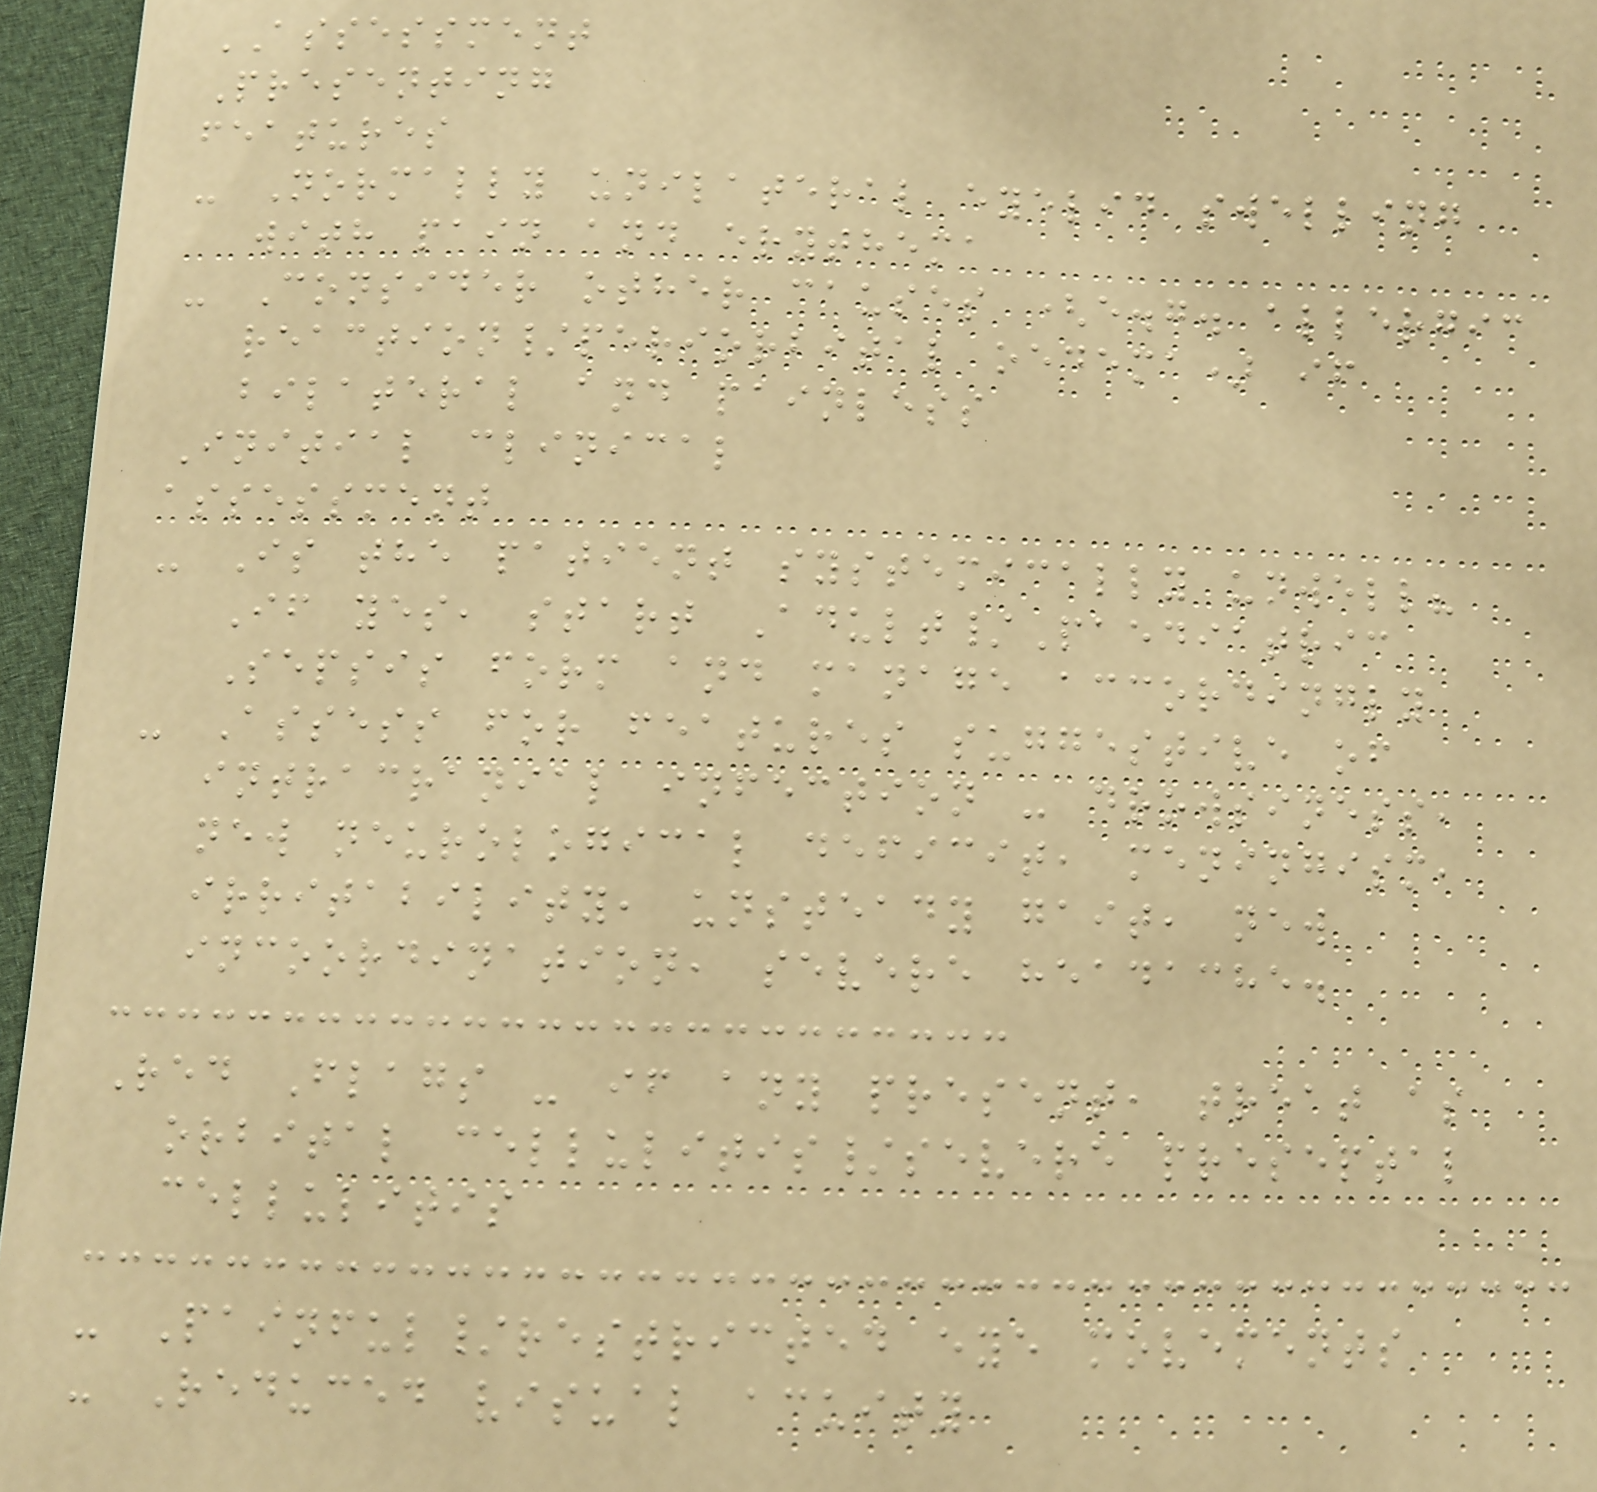ASSESSMENT
Presenting
features
- Normally unilateral eyelid swelling
with pain and erythema
- Consider other causes (e.g. allergic
reaction/periorbital oedema) if
bilateral and painless
Initial clinical
assessment
- Is the patient systemically unwell?
If yes, start Adult/Paediatric
Sepsis form and manage accordingly
- Assess for features suggestive of
intracranial infection - drowsiness,
new neurological deficit, meningism,
irritability, unsteady gait, new
incoordination, severe headache.
Red Flags - if any present, treat as
orbital cellulitis/severe preseptal
cellulitis
- Painful/restricted eye movements
- Reduced visual acuity
